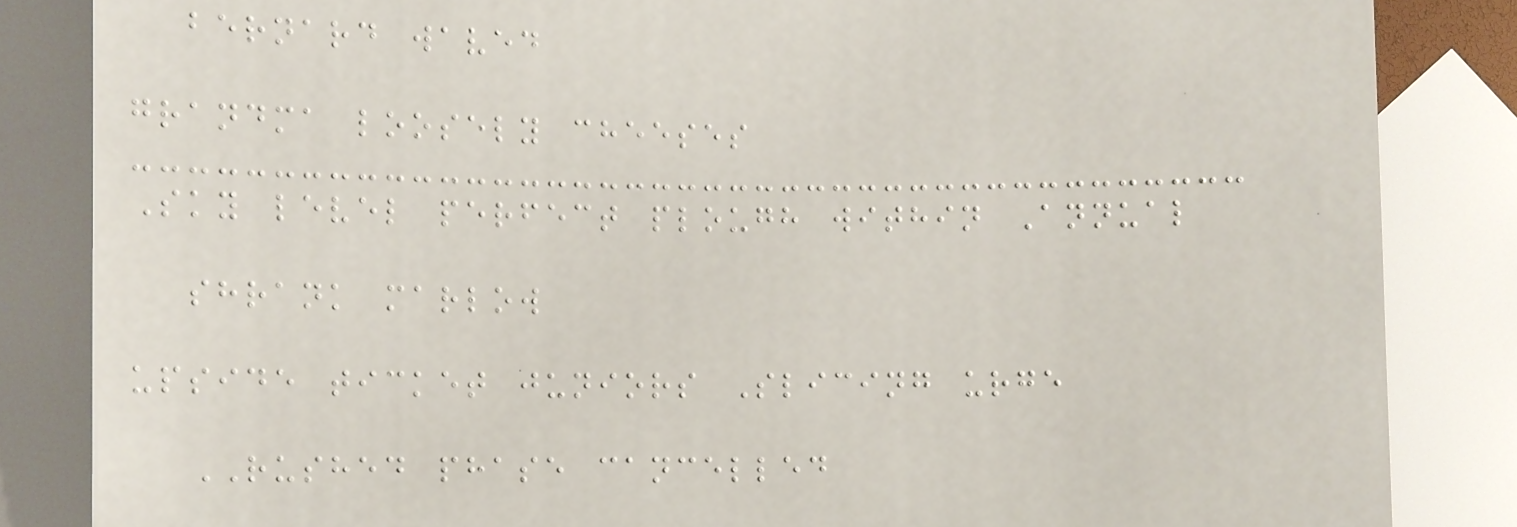bernard waved
grandma loosely cheeses
Sky level perfect plough within Annual
shrank marlow
upside ticket juniors Slicing urge
RUSHED phase cancelled
